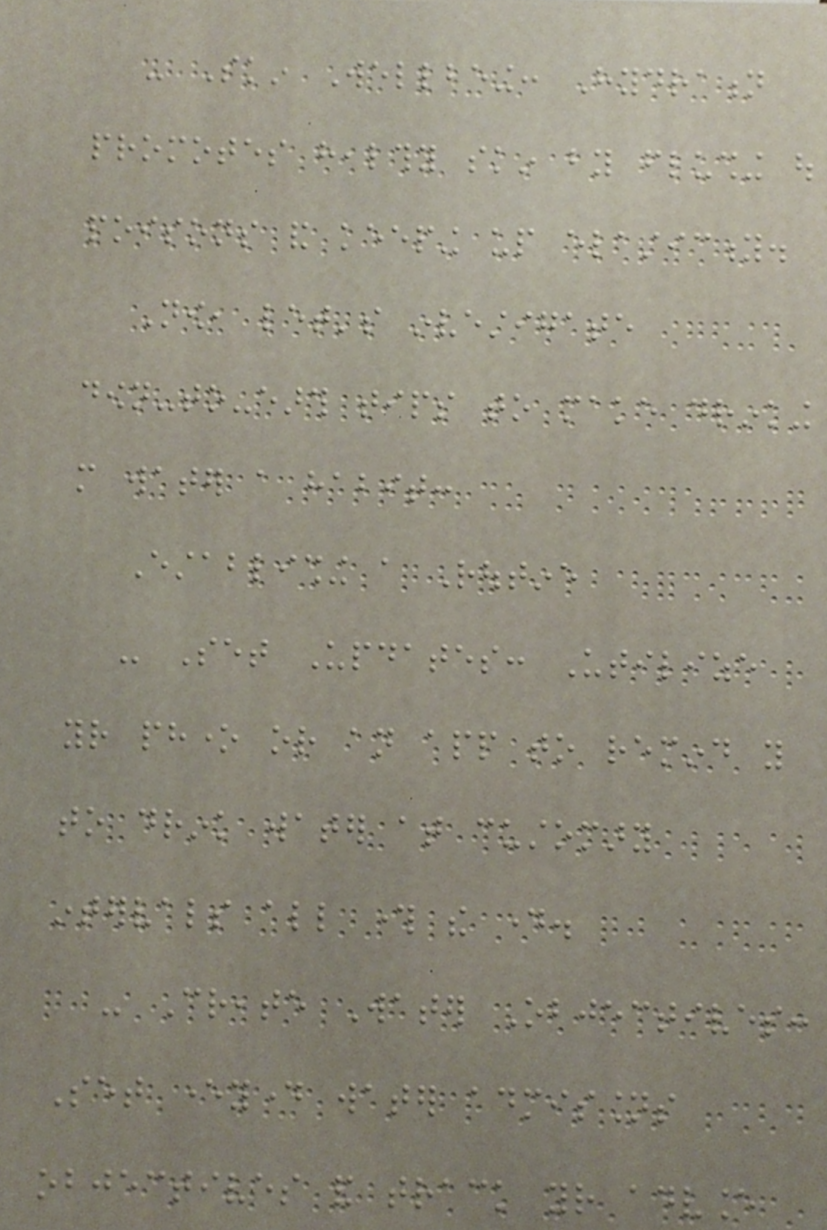- Skin Wellbeing: Hydration
promotes healthy skin by flushing out
poisons and keeping up elasticity.
Now, let's investigate
down-to-earth tips to make drinking
more water a habit:
Establishing a Routine
- Set Updates: Utilize
your phone or an app to remind you
to drink water at customary
intervals all through the day.
- Create Water Objectives:
Set everyday water admissions
objectives and track your advance
